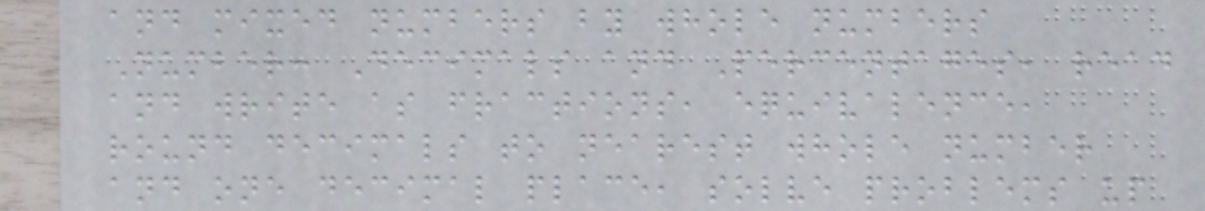and mixed numbers by whole numbers
Number: Decimals and Percentages, read
and write as fractions, equivalence,
round decimals to nearest whole number
and one decimal place, solve problems up
